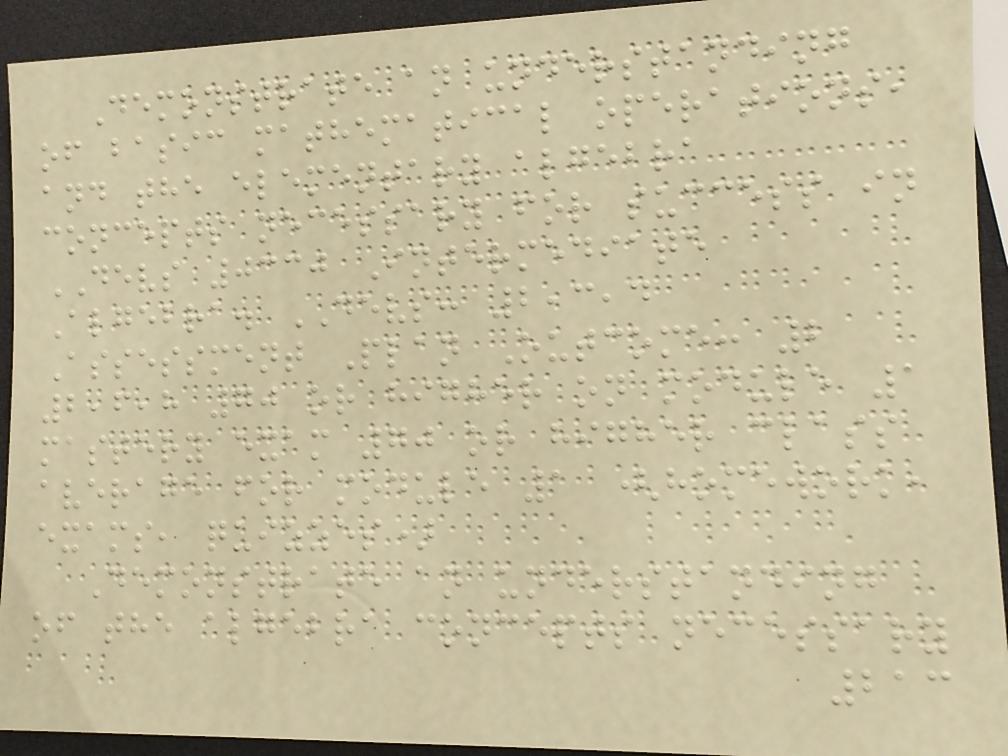Demonstrate an understanding
of basic mathematical operations,
and the elementary algebra
concepts necessary for success in
DEVS 0330 Intermediate
Algebra. DEVS: 2,3,4
Assessment Plan Outcome: 2
2,6,8 70 or higher on module 1
mastery exam 70 or higher class
average for module 1 (homework,
exams, quizzes)
Demonstrate an understanding
of the algebra concepts necessary
213
